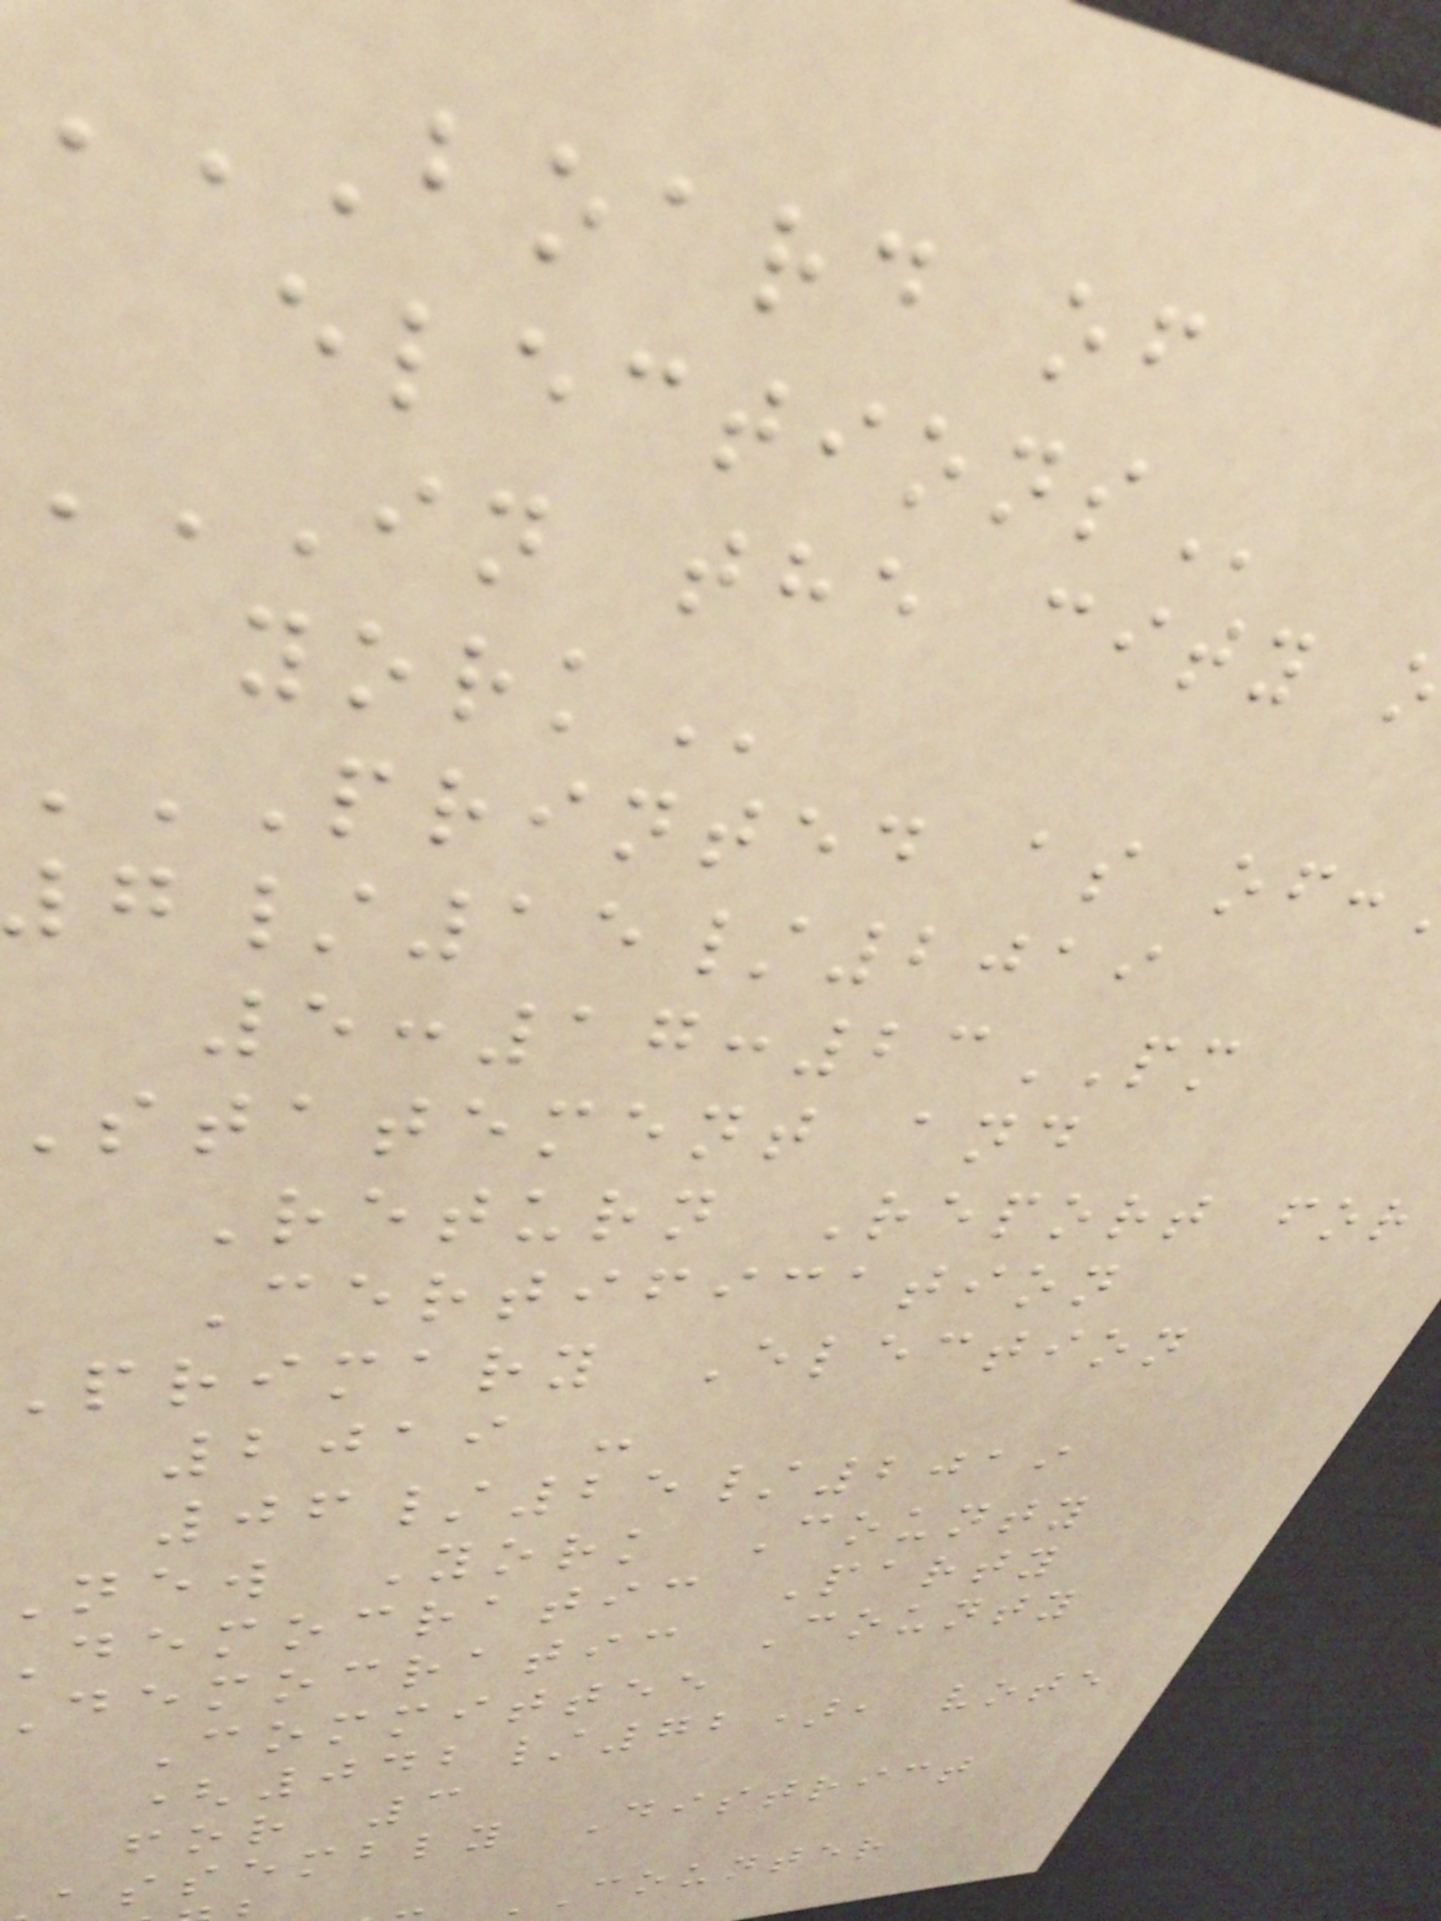BOARD OF
PRINTED as
/15/2019
5:17:23PM
statement and
Return Report for
Certification
primary Election
2019 -
06/25/2019
new York County
democratic Party
democratic County
Committee
(042/72), vote
for 3
ssembly District
counter
